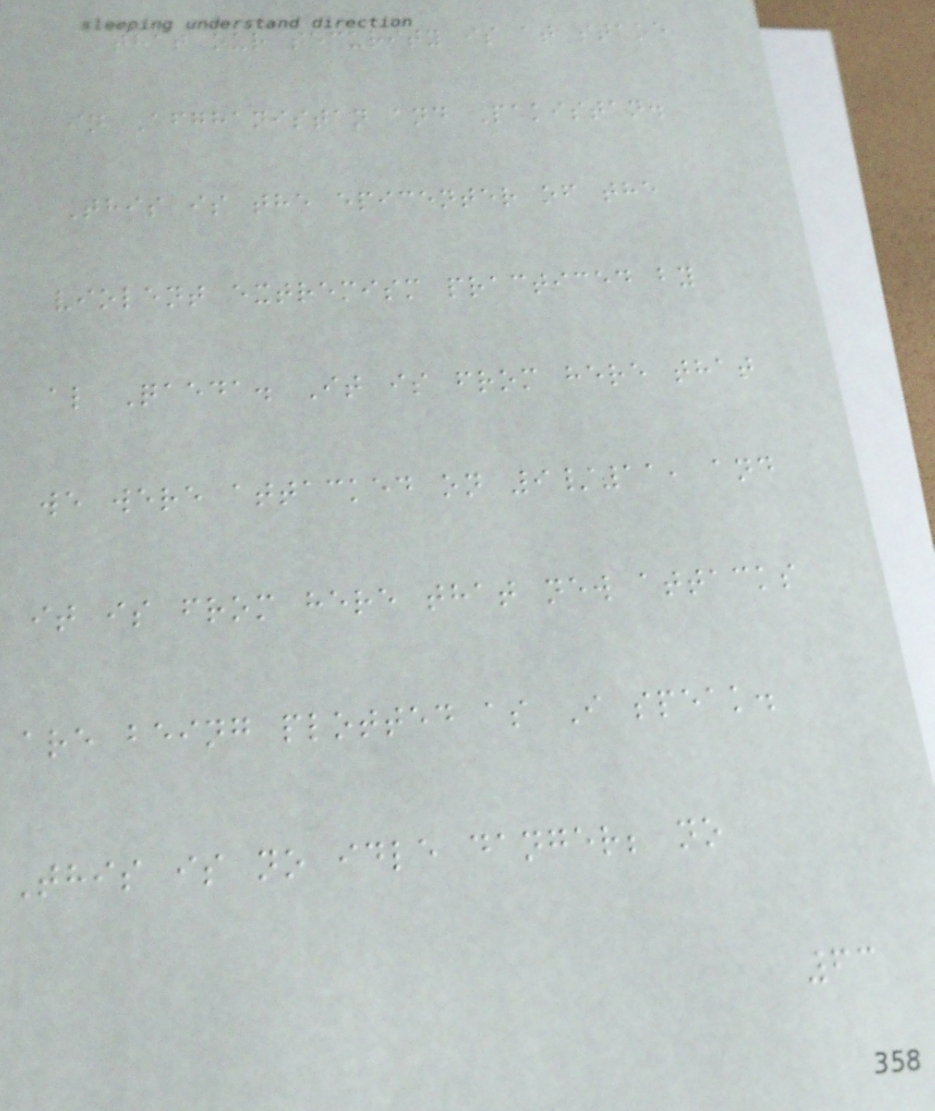that our security is at stake
in Afghanistan and Pakistan.
This is the epicenter of the
violent extremism practiced by
al Qaeda. It is from here that
we were attacked on 9/11, and
it is from here that new attacks
are being plotted as I speak.
This is no idle danger; no
63
